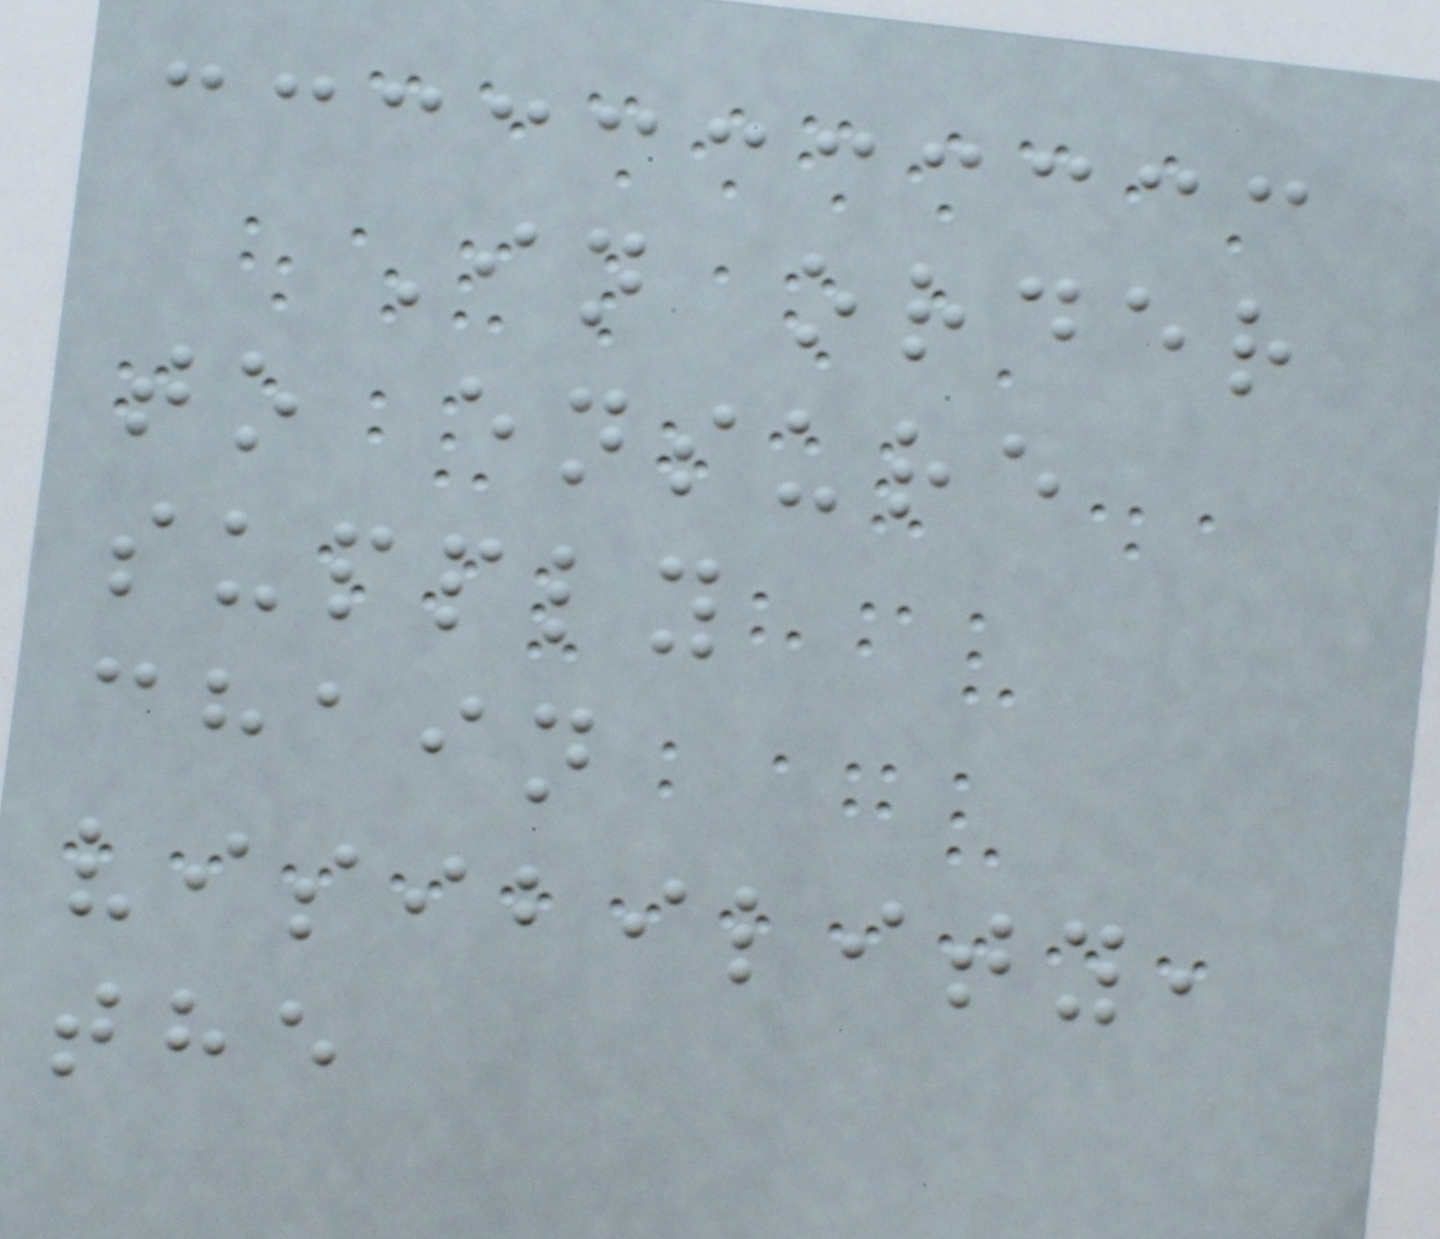In order
to ensure
supply
chain
visibility,
the
